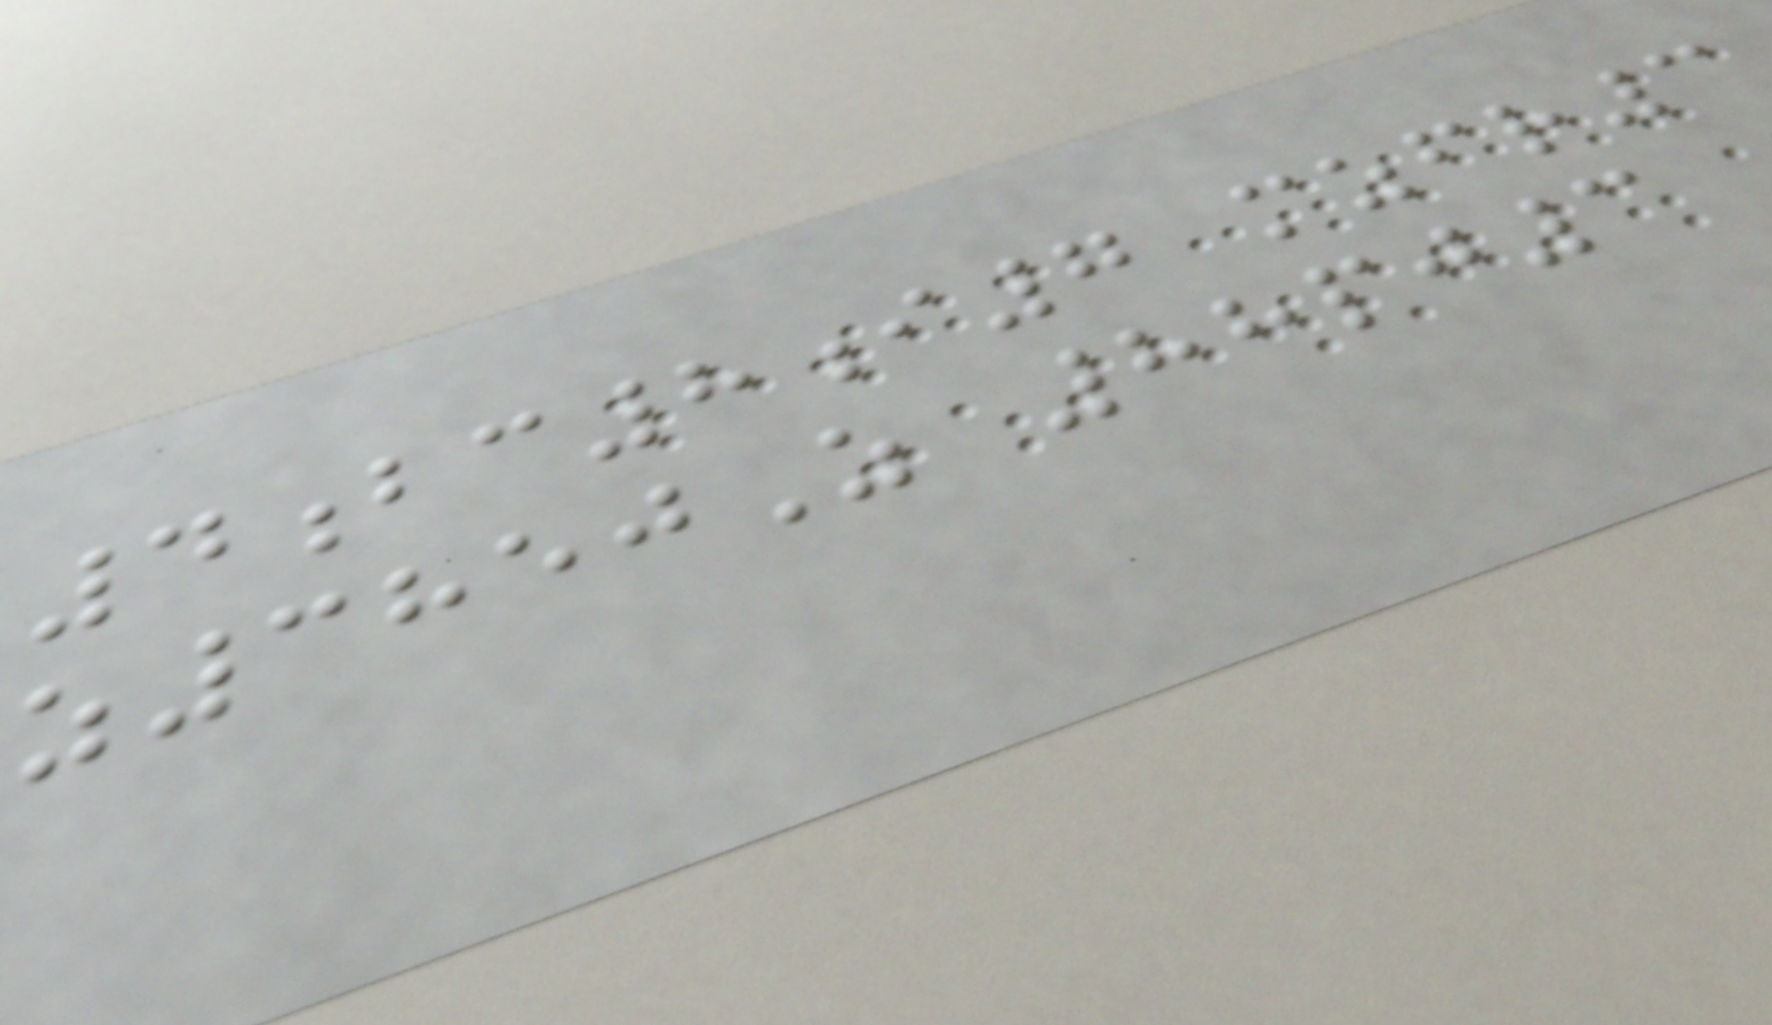4bc8i7 mzfr3
z3850Z 88pj3
